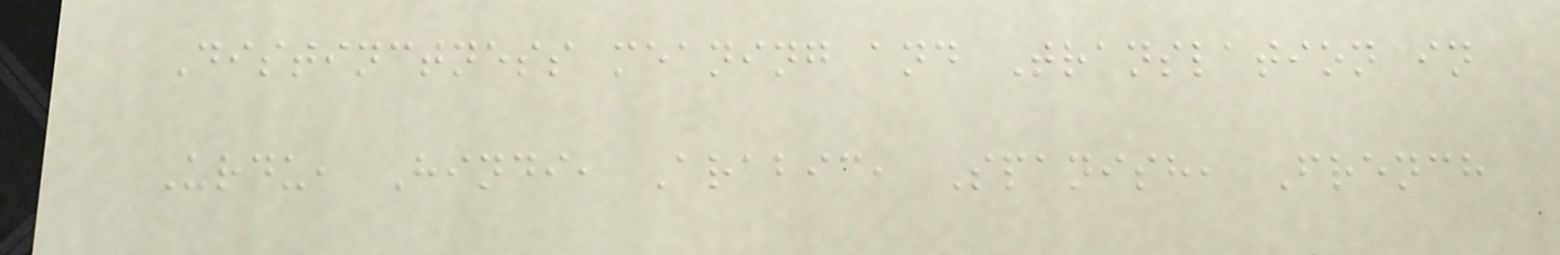Distinctness meaning and Translation in
Urdu, Hindi, Arabic, Spanish, French
